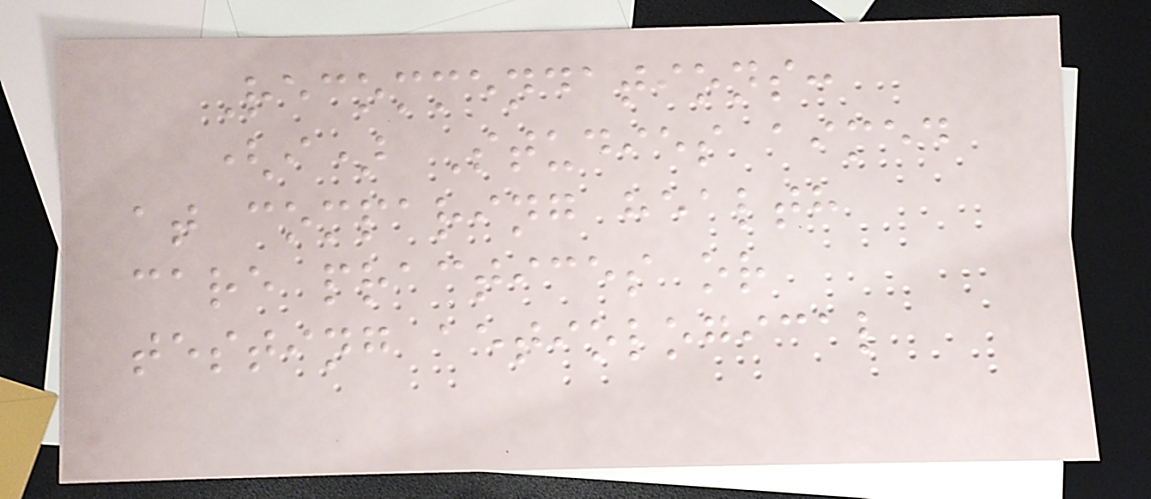Recommendations:
(i) Studies aimed
at comparing health
care practices or
testing aetiological
